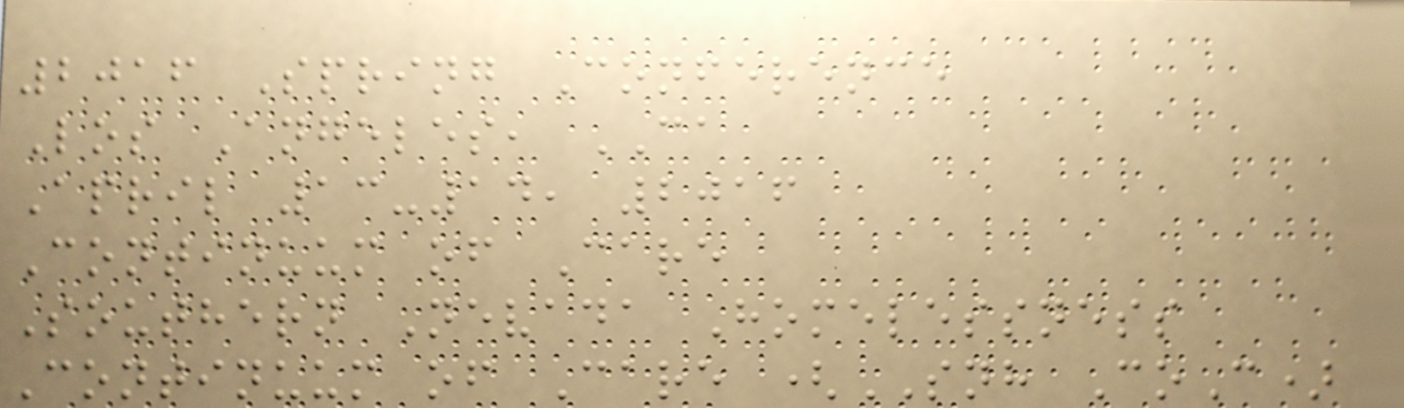2016 Spring Conference
Los Angeles, CA
April 13-14, 2016
Continuum of Care
Southern Nevada Homelessness
Continuum of Care (SNH CoC)
